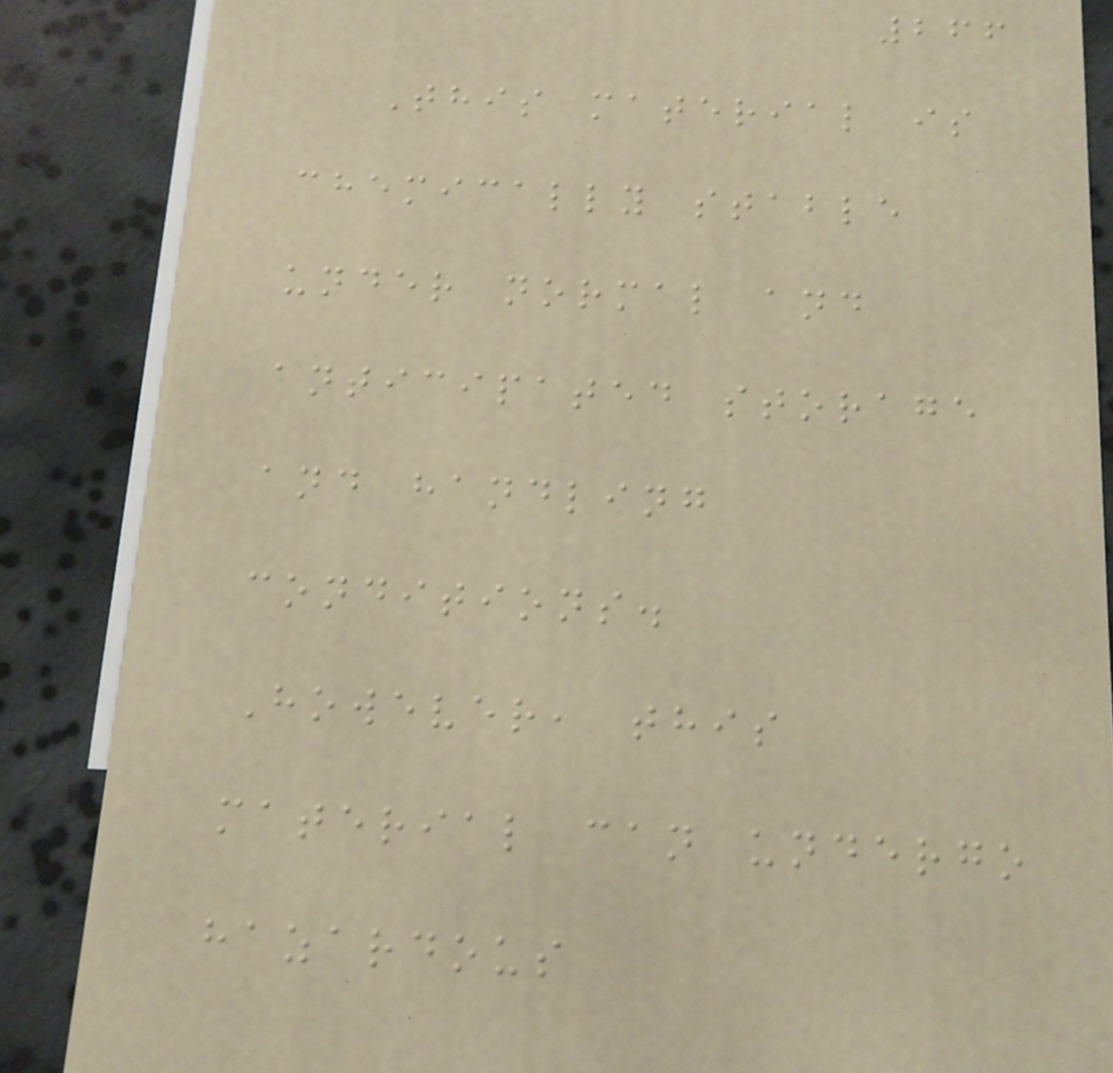266
This material is
chemically stable
under normal and
anticipated storage
and handling
conditions.
However, this
material can undergo
hazardous
